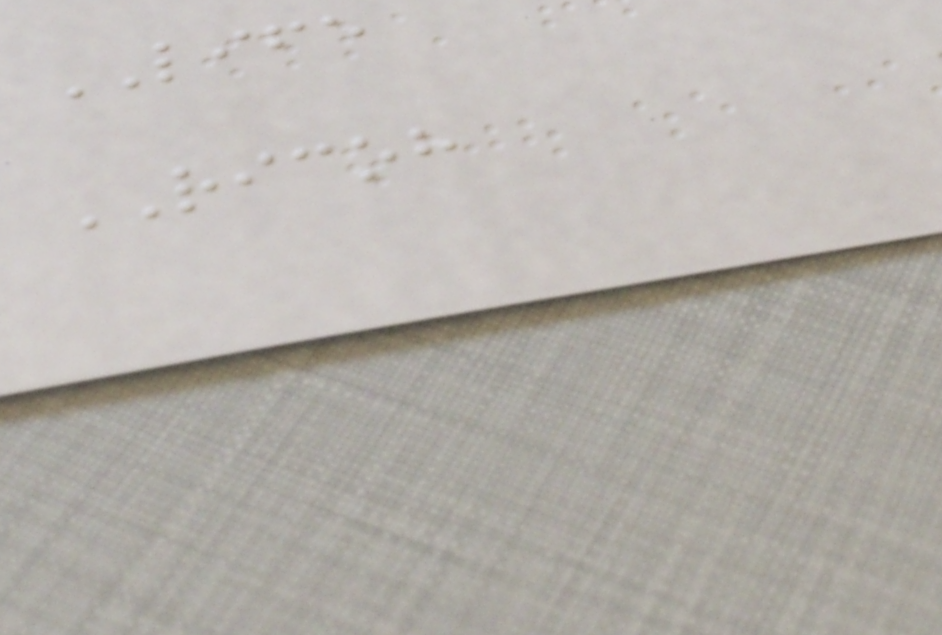LIFE
RICOH
